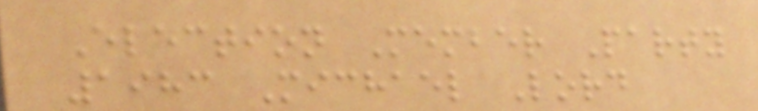Election Member Party
1983 Michael Lord
